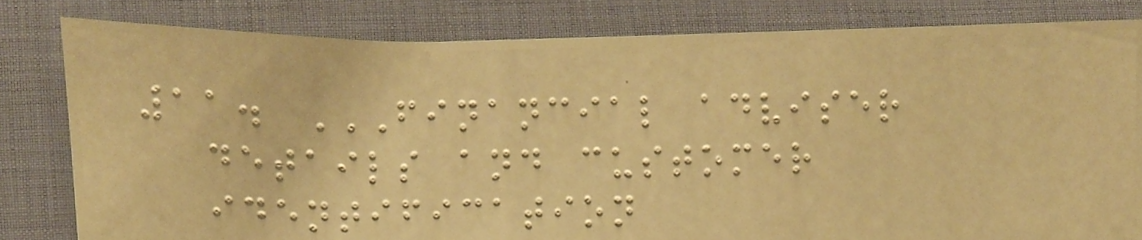11. FINANCIAL ADVISER
DETAILS AND CUSTOMER
IDENTIFICATION
